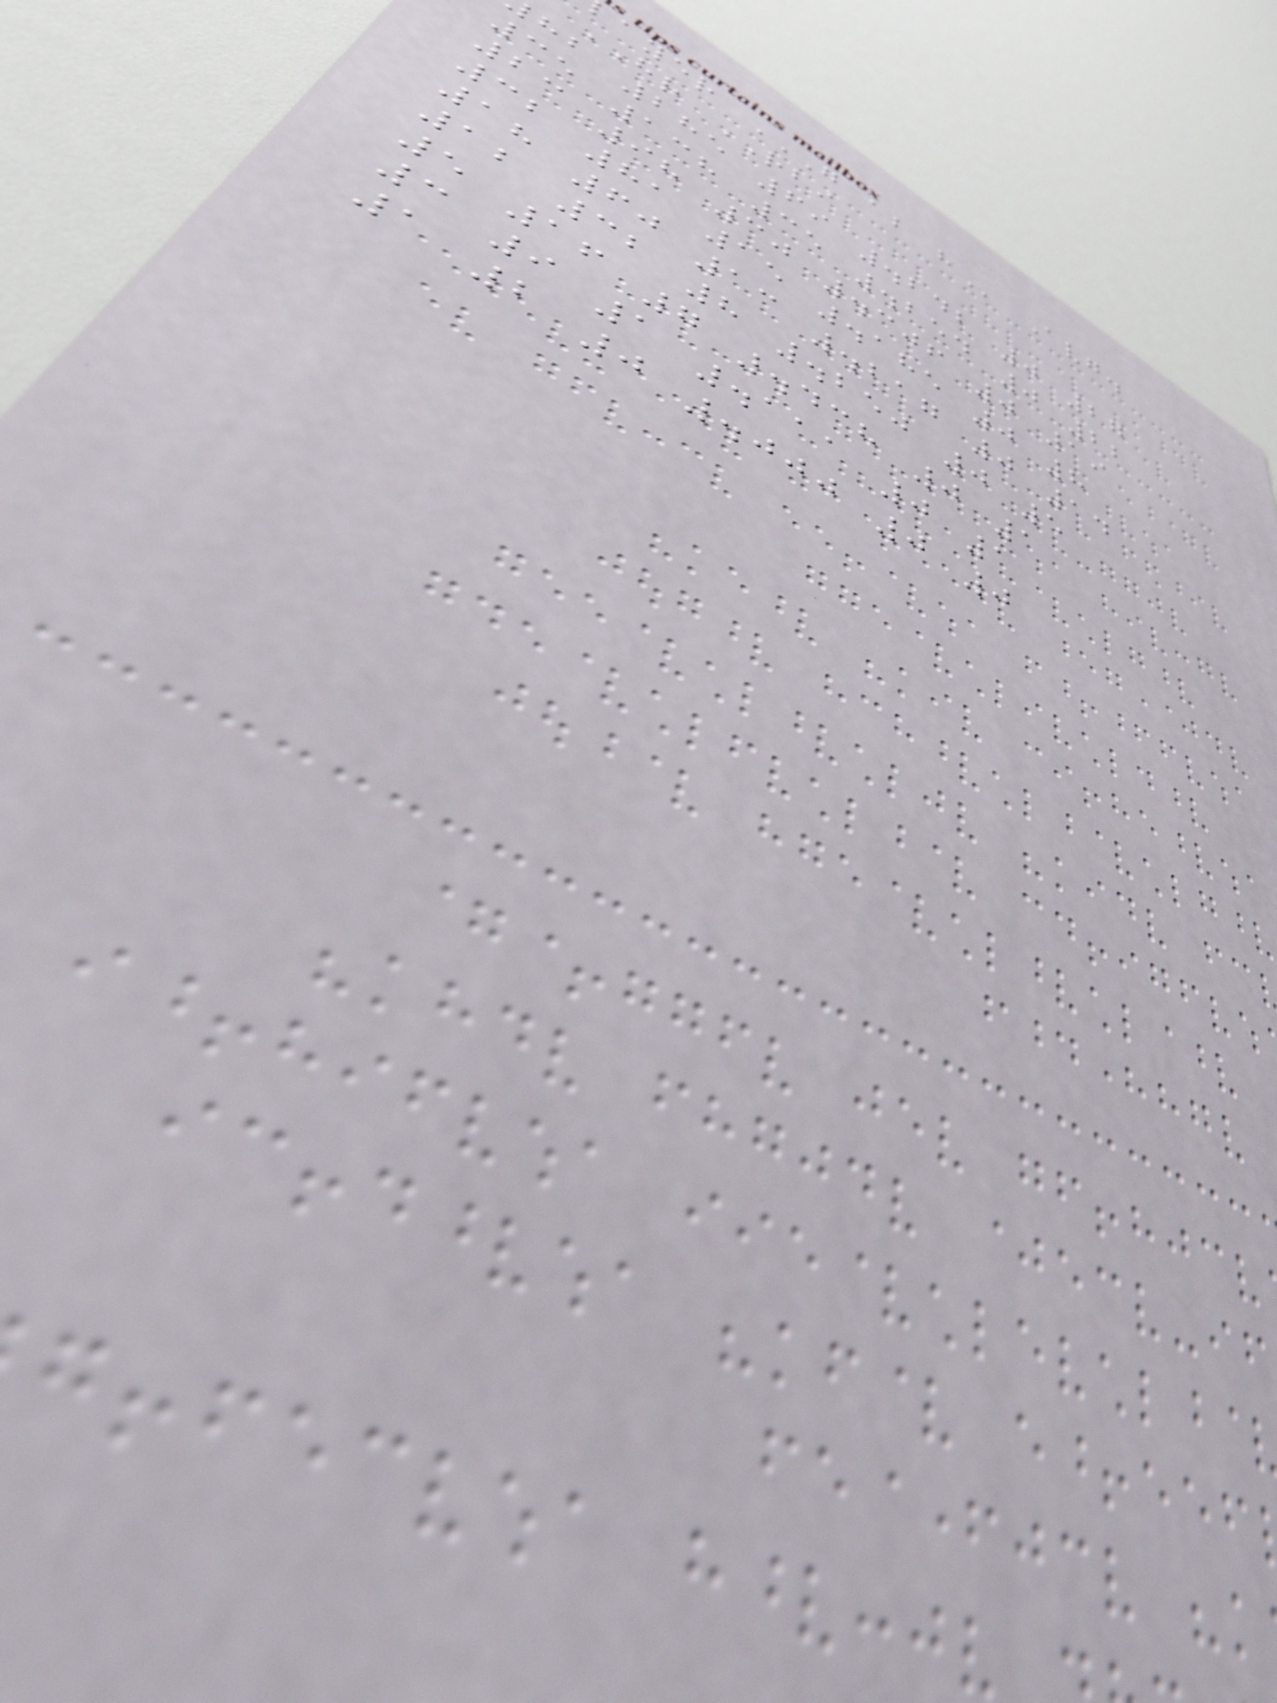ayer G AB H Avg.
HR RBI
hb 285 69 .242 0 27
35 138 35 .254 0 22
23 98 30 .306 0 19
32 81 15 .185 0 8
18 60 13 .217 0 14
12 32 8 .250 0 5
5 16 7 .438 0 1
3 9 1 .111 0 1
1 2 0 .000 0 0
